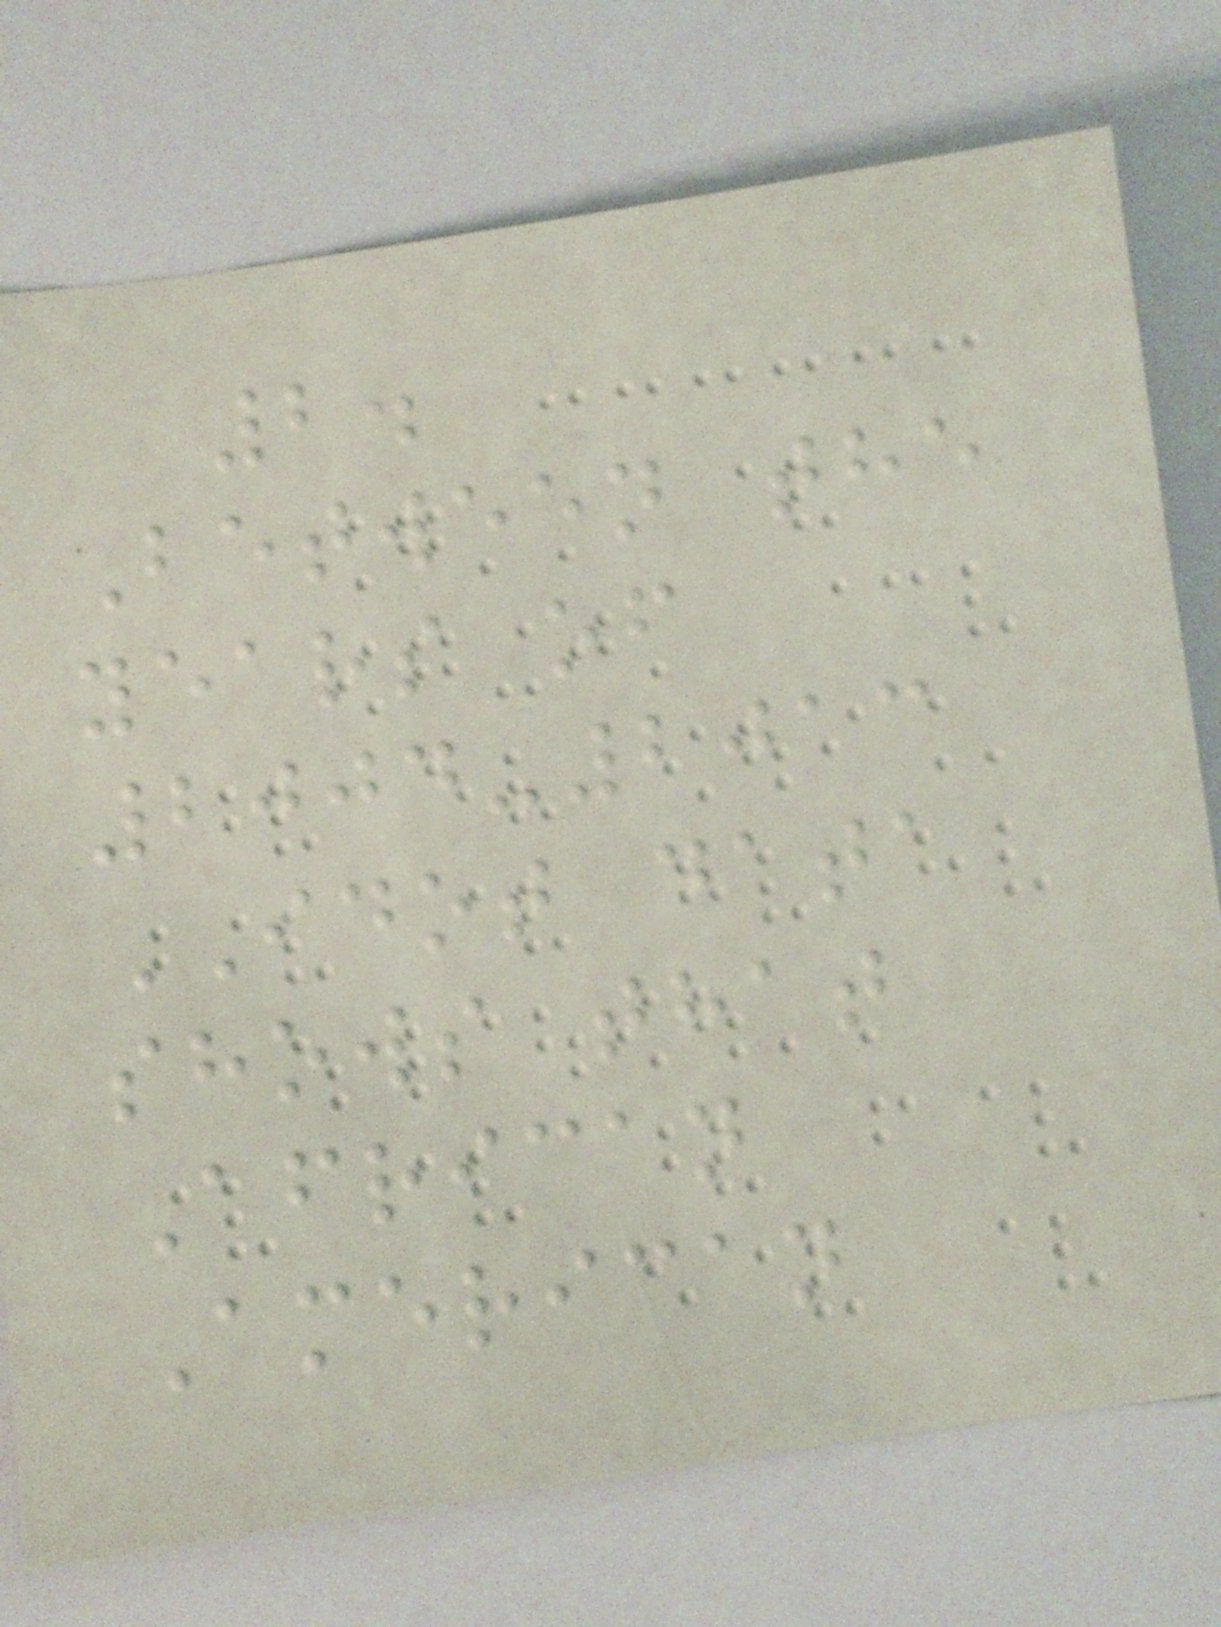2.
Between the
years of
2004-2013
IDOT data
shows that
African
American
